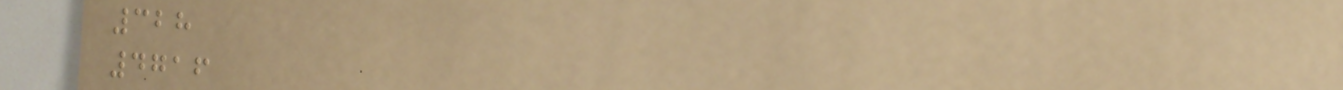328
4716
